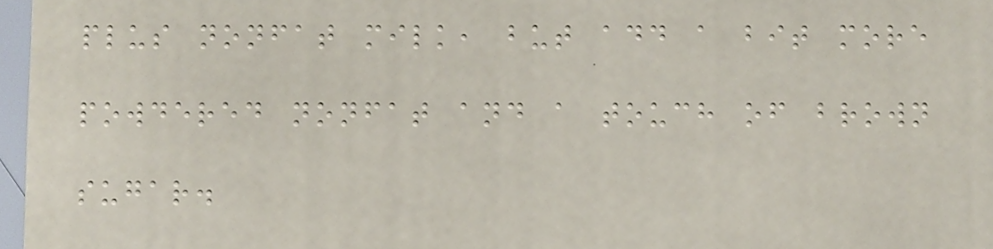plus nonfat milk, but add a bit more
powdered nonfat and a touch of brown
sugar.
